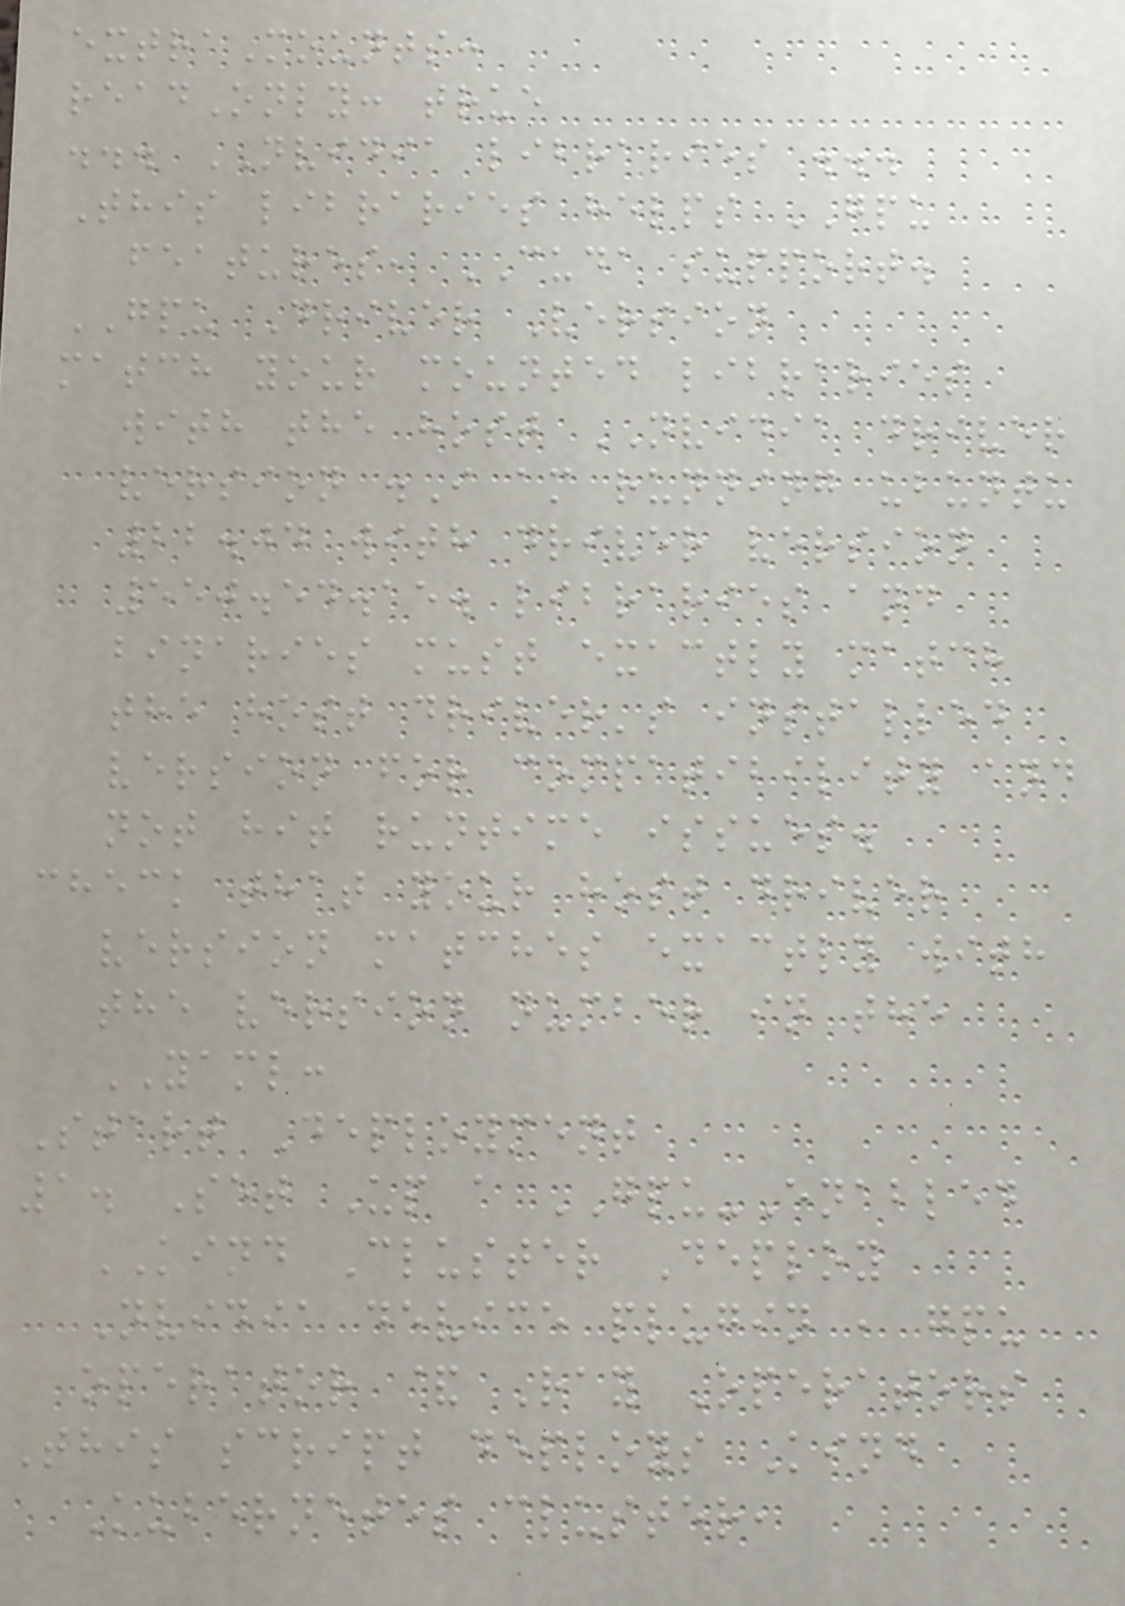extraMounts:
readOnly: true
... NVIDIA libraries ...
This libraries helps GPU
features, CUDA support.
GPU Driver Version
match your mounted libraries
with the host NVIDIA driver
version .I am running ubuntu
22.04 with driver version
550.54.15. libraries and
binaries must exactly match
the host driver's installed
version for compatibility and
not hit runtime issues.
check that your host driver
version matches exactly with
the version number in the
YAML:
Start Deployment
1. Set Up a GPU-Enabled
KIND Cluster Deploy
Nvidia device plugin , gpu
operator & Ray Operators
This script deploys Kind
Kubernetes cluster,
